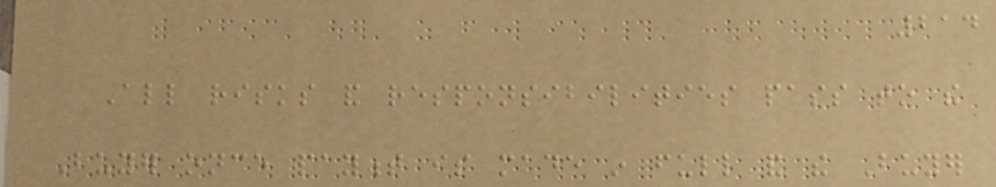214
All risks and responsibilities pass to the
Buyer once payment is made in full and the Buyer
